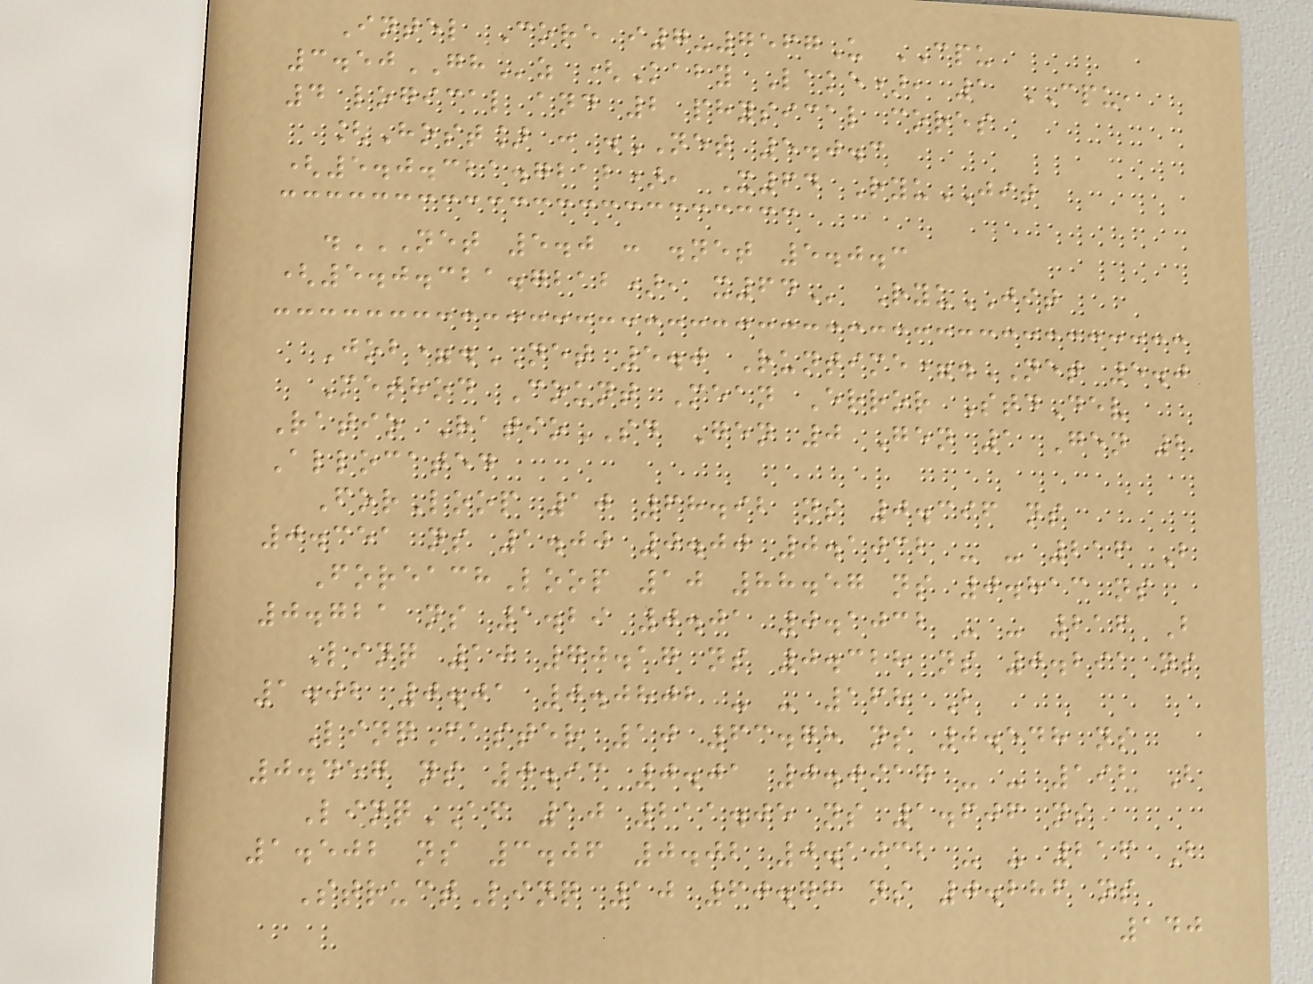Intel Core i7-7567U CPU
3.50GHz (Kaby Lake), 1 CPU,
4 logical and 2 physical cores
[Host] : .NET 5.0.3
(5.0.321.7212), X64 RyuJIT
.NET 5.0 : .NET 5.0.3
(5.0.321.7212), X64 RyuJIT
Job=.NET 5.0 Runtime=.NET 5.0
Method Count Mean Error StdDev
Ratio RatioSD Gen 0 Gen 1 Gen 2
Allocated
ForLoop 10 68.92 ns 0.396 ns
0.351 ns 1.00 0.00 0.1032 - - 216 B
ForeachLoop 10 88.57 ns 0.813 ns
0.721 ns 1.29 0.01 0.1032 - - 216 B
Linq 10 70.17 ns 0.328 ns 0.291 ns
1.02 0.01 0.0802 - - 168 B
LinqFaster 10 63.78 ns 0.548 ns
0.457 ns 0.93 0.01 0.0917 - - 192 B
LinqAF 10 211.05 ns 1.606 ns
1.502 ns 3.06 0.02 0.1032 - - 216 B
StructLinq 10 60.76 ns 0.286 ns
140
